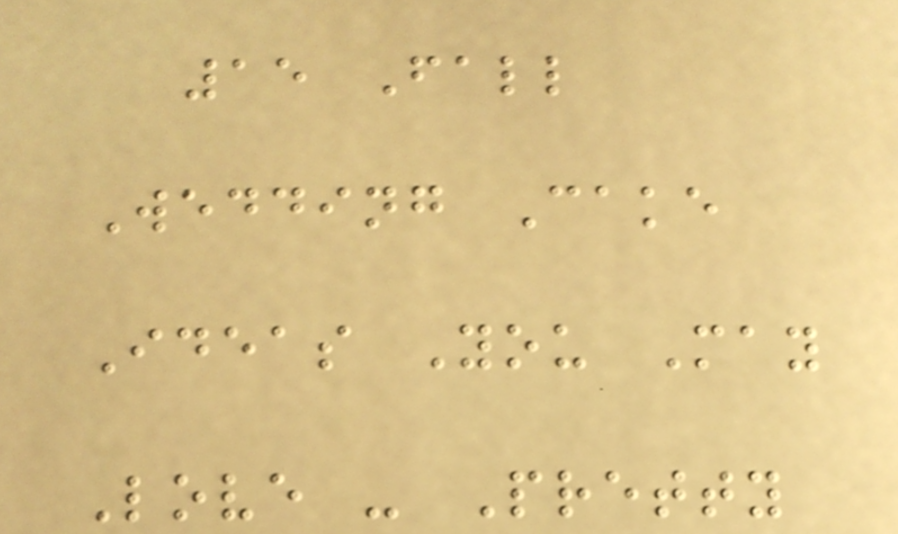15 Fall
Wedding Cake
Ideas You May
Love - Pretty
